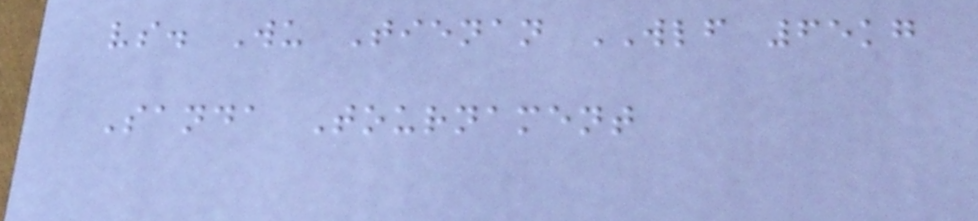vs. Wu Tienan WLF 65kg
Sanda Tournament
